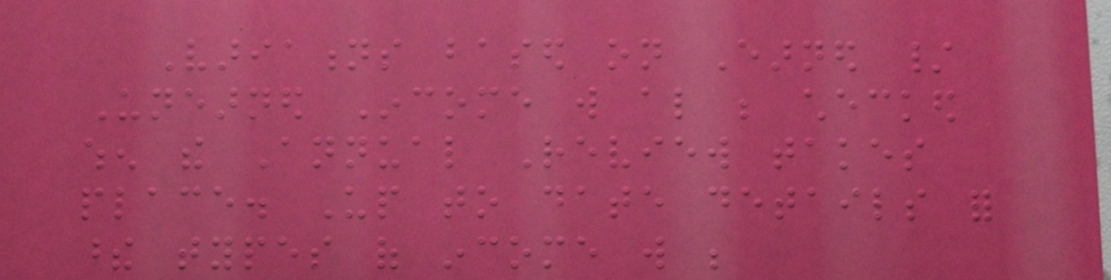Variations based on Earned /
Unearned Income will also be checked
when the Annual Review takes
place. Up to date details for
these types of income will be
